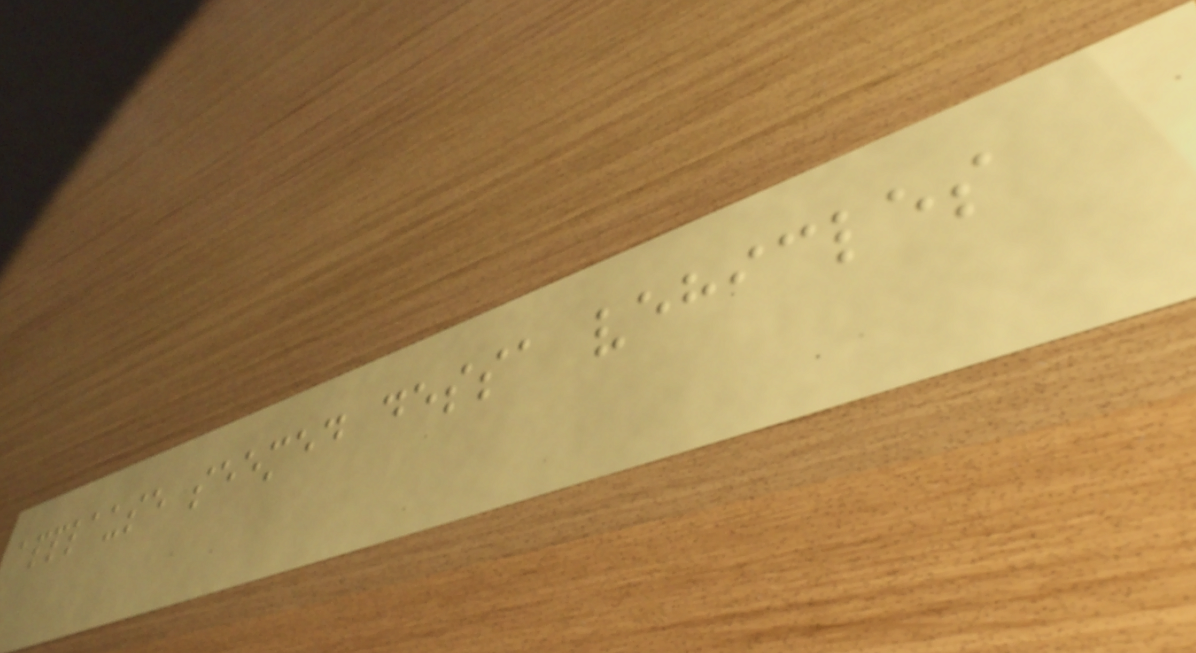applause seemed dessa vehicles
